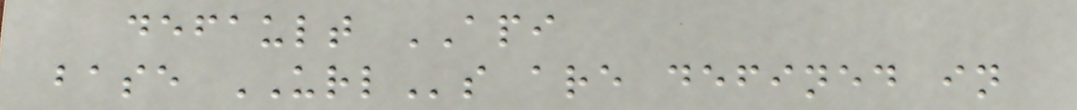default API
base URLs are defined in
